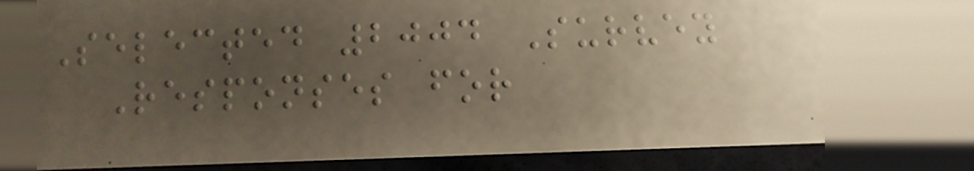Selected 2004 Survey
Responses for
